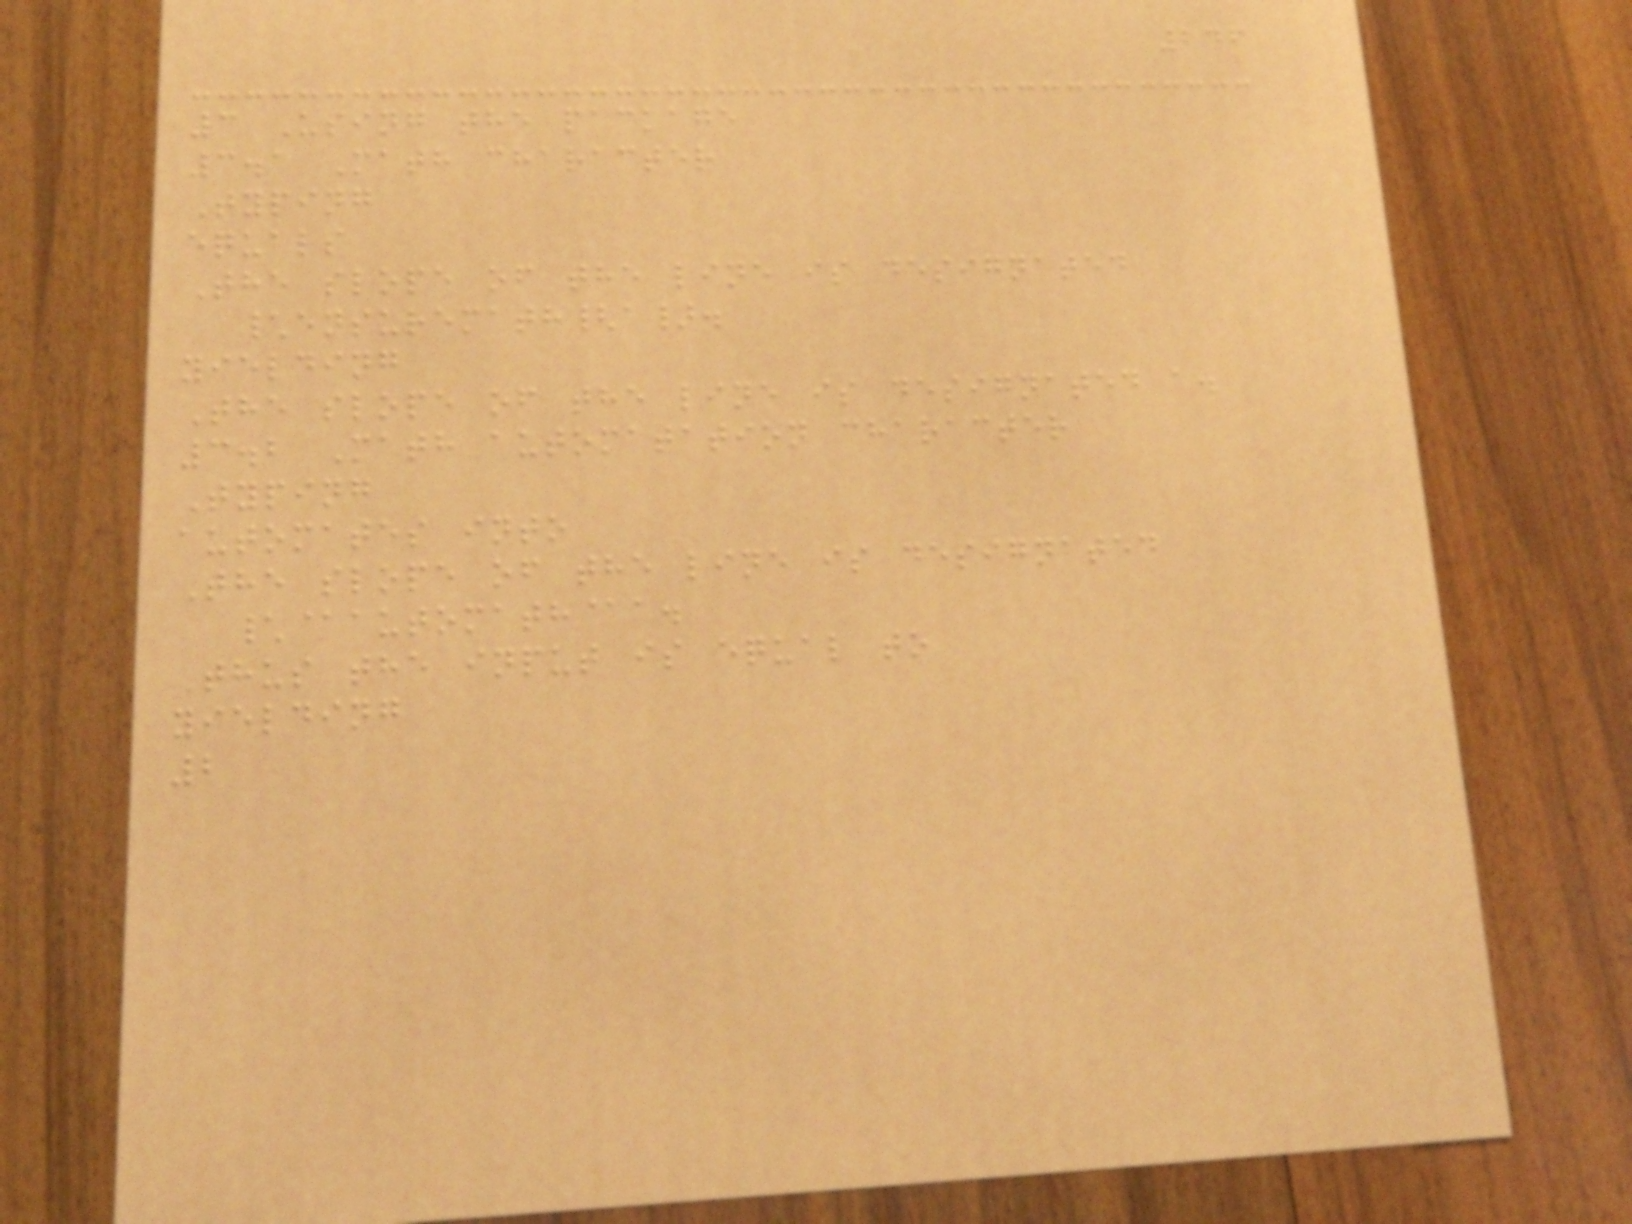246
3 Using the package
3.1 Math character
Typing
equals
The slope of the line is designated
\ensuremath{a}.
yielding
The slope of the line is designated a.
3.2 Math automatation character
Typing
automates into
The slope of the line is designated
\@automath@a.
Thus the input is equal to
yielding
2
